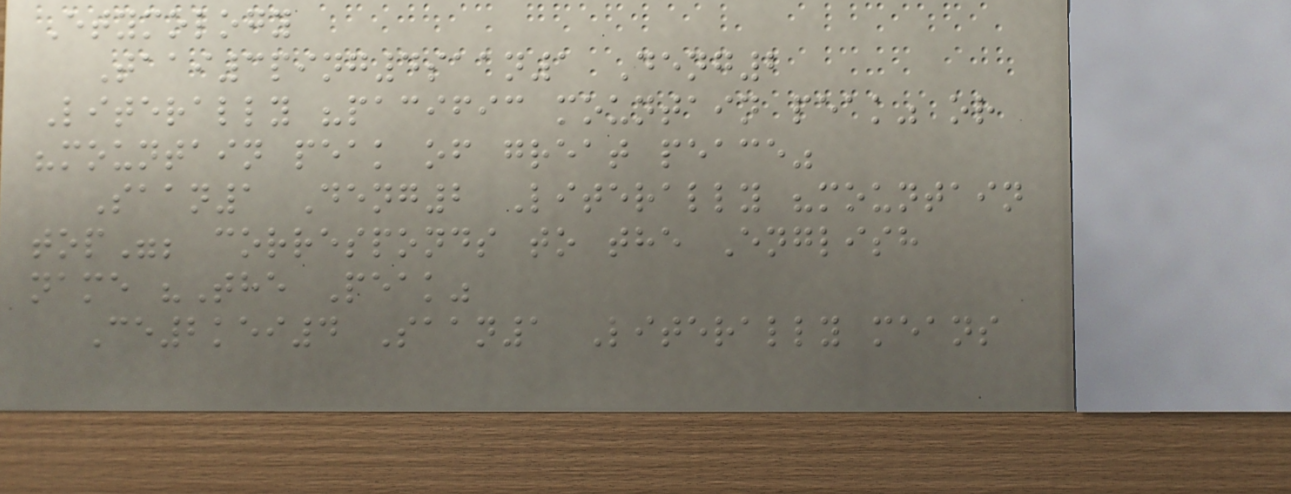Etymology
Taai3ping4saan1 Deng2
Literally "pacific mountain peak" or
"mountain peak of great peace"
Saan1 Deng2 Literally "mountain
top"; corresponds to the English
name "The Peak"
Ce2kei4 Saan1 Literally means
